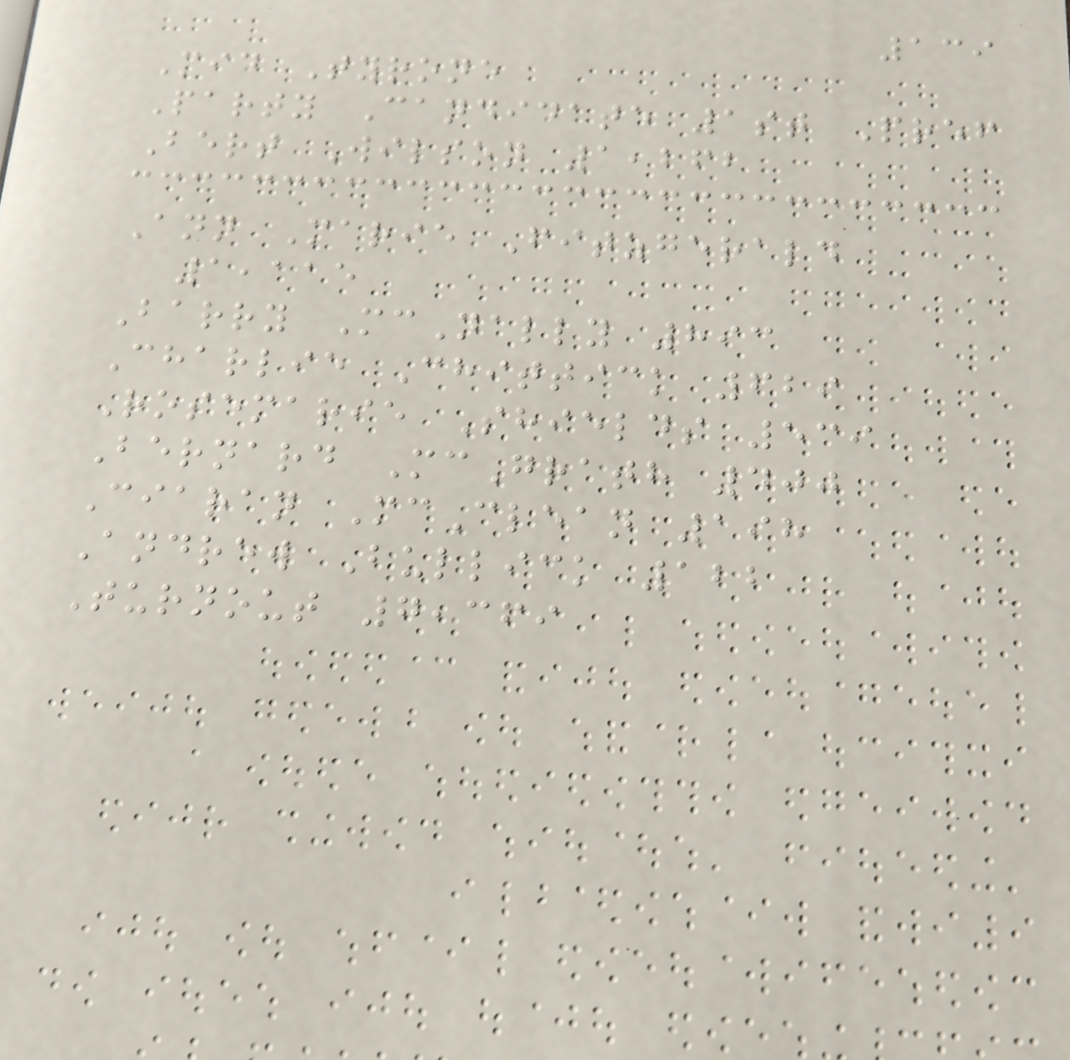139
Mid Tyrone
Party Candidate 1st Pref
Bert Wilson 1,262
Ann Marie Fitzgerald
1,115
Barry McNally 893
Charlie Chittick 629
Rosemarie Shields 539
Bernard McGrath 400
Ciaran McClean 198
Andrew Bullick 122
Turnout 7,369
